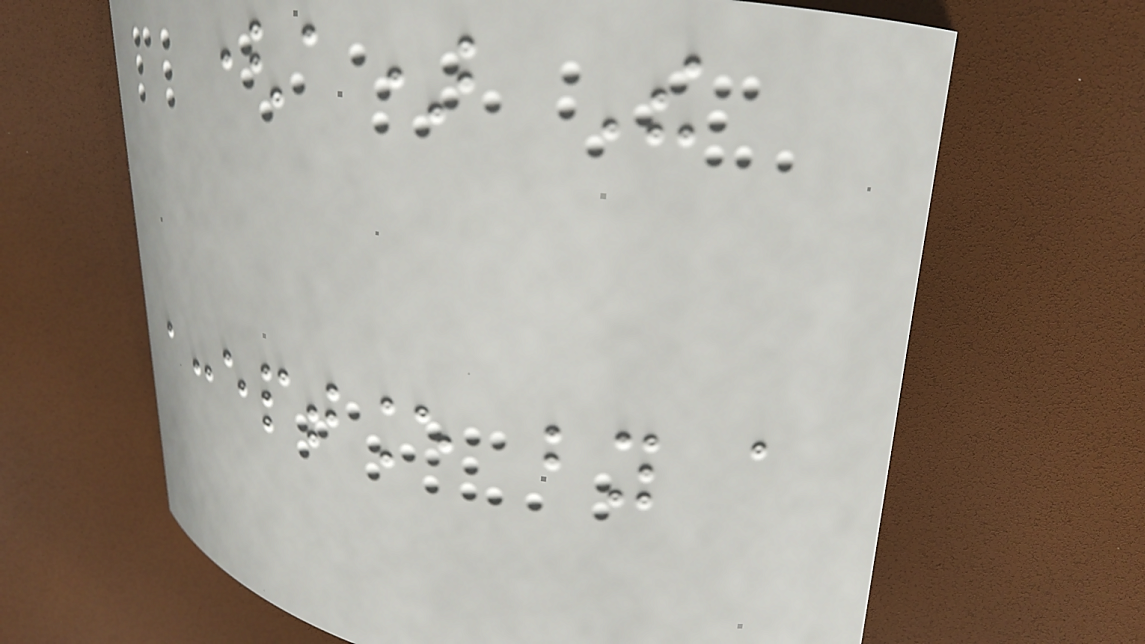(a) The
acceptance by a
